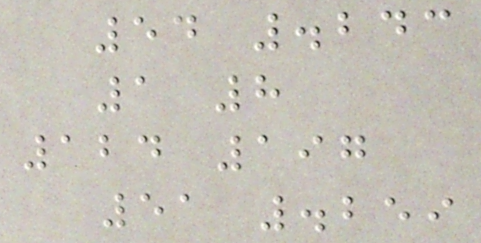54 .243
1 8
124 197
51 .259
